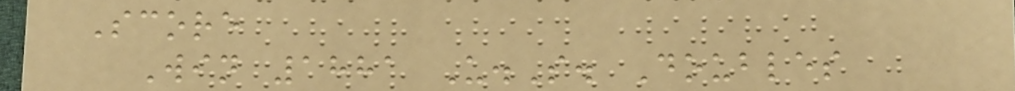Score
Win 1881 U.S. Doubles
